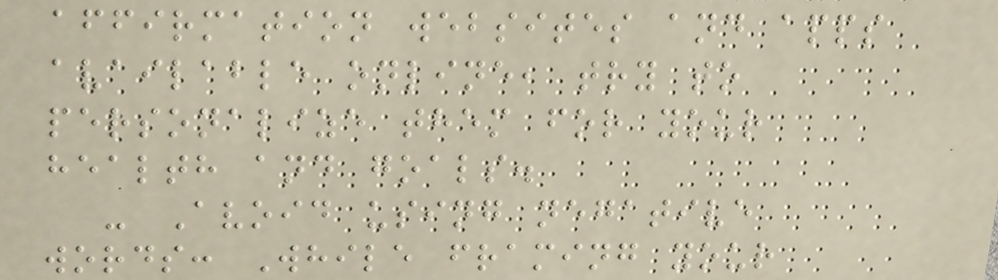affirmation websites and apps
available online, try to
personalize them for your
health and goals.
- Avoid using negative
words: While framing your
